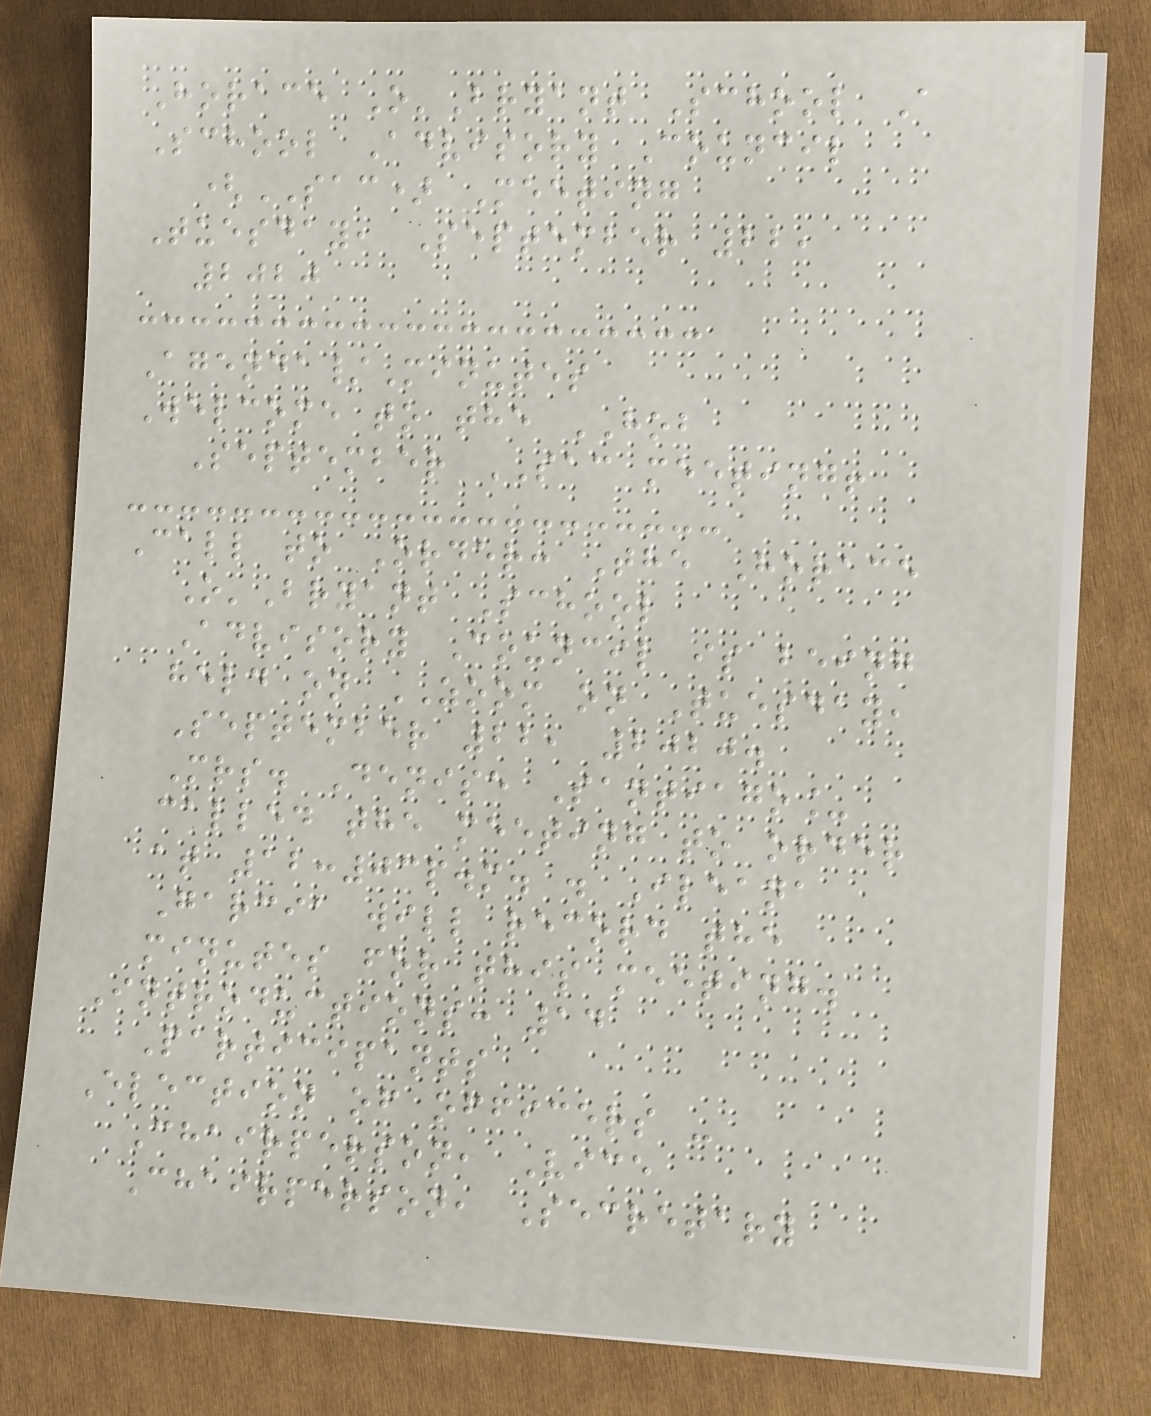Horace O'Bryant School A
School Advisory Council
(SAC) Meeting
Tuesday, September 22,
2020
Agenda/Minutes
Welcome to the HOB
September SAC meeting!
Call to Order: The Horace
O'Bryant School
Advisory Council is being
held on ZOOM on Tuesday,
September 22, 2020.
Mrs. Denise Santiago_
called the meeting to order
at 12:03p.m. . Ileana
Garcia will record the
minutes for this meeting.
Introductions: 14
Participants
Election of officers -
Chairperson, Vice
Chairperson, Secretary
